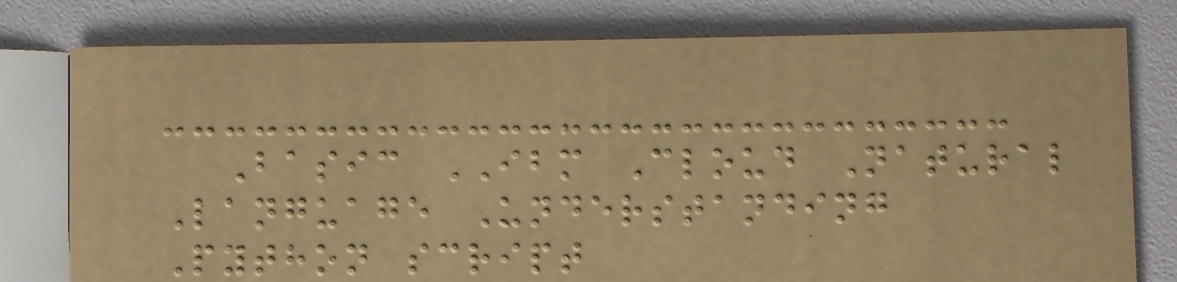Basic IBM Cloud Natural
Language Understanding
Python script
